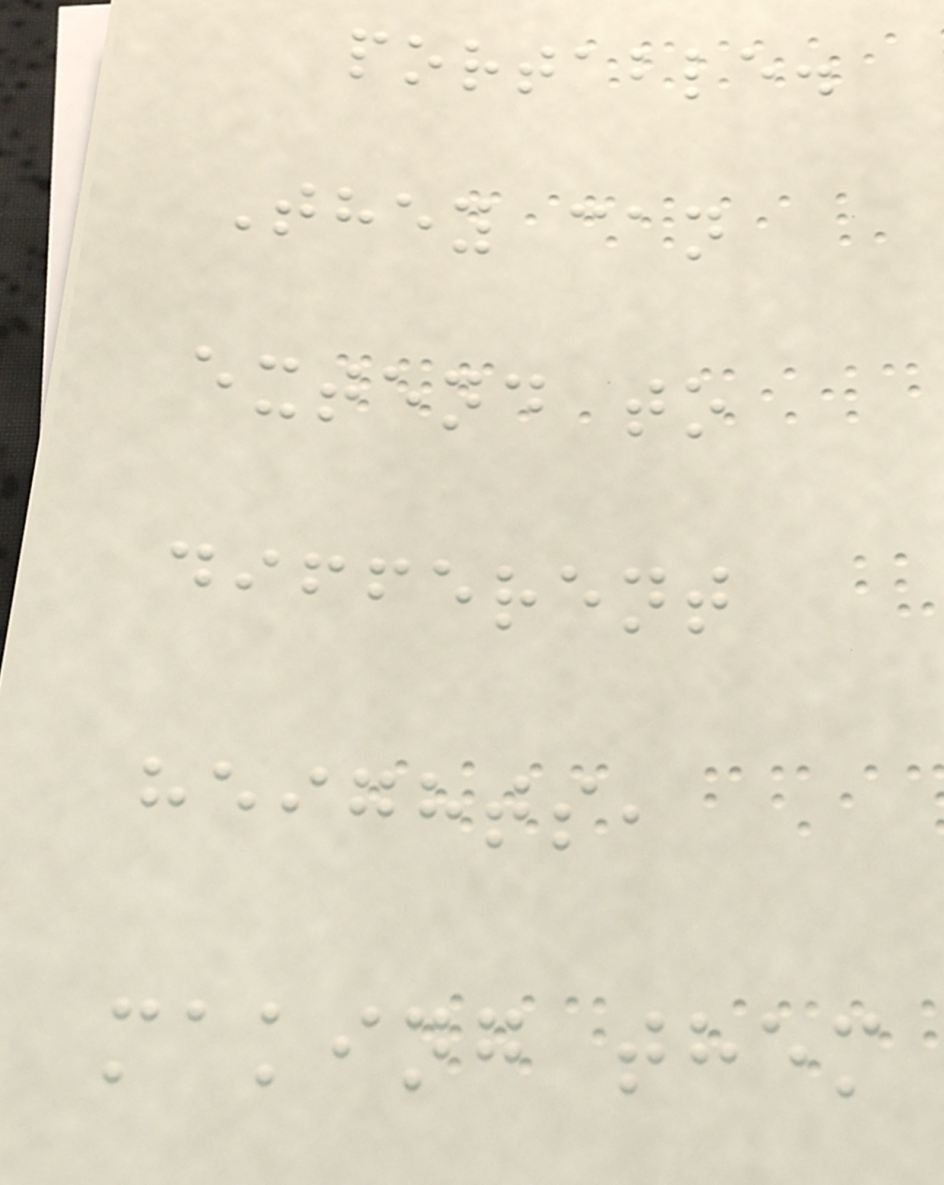portable.
They can
extend to
different
heights,
making them
